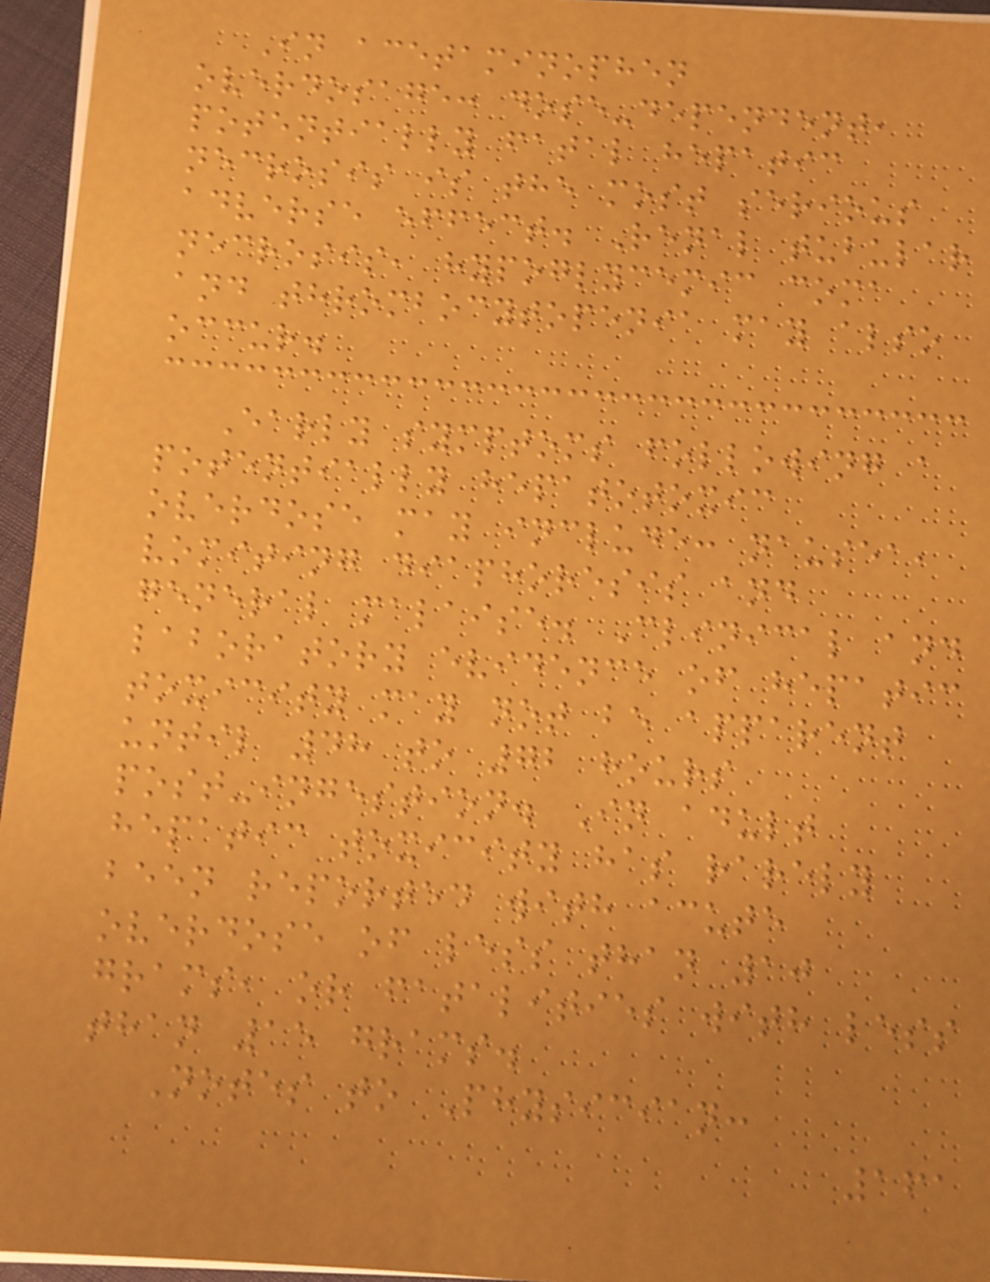In acetaminophen
overdosage: dose-dependent,
potentially fatal hepatic
necrosis is the most serious
adverse effect. Renal tubular
necrosis, hypoglycemic coma
and thrombocytopenia may also
occur.
Early symptoms following a
potentially hepatotoxic
overdose may include: nausea,
vomiting diaphoresis and
general malaise. Clinical and
laboratory evidence of hepatic
toxicity may not be apparent
until 48 to 72 hours
post-ingestion. In adult
hepatic toxicity has rarely
been reported with acute
overdose of less than 10
grams, or fatalities with less
than 15 grams.
Notes to Physician:
161
